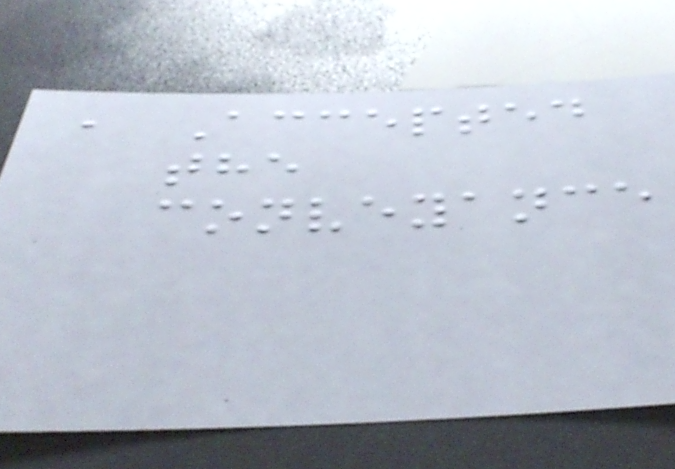, Accepted
the
conveyance
